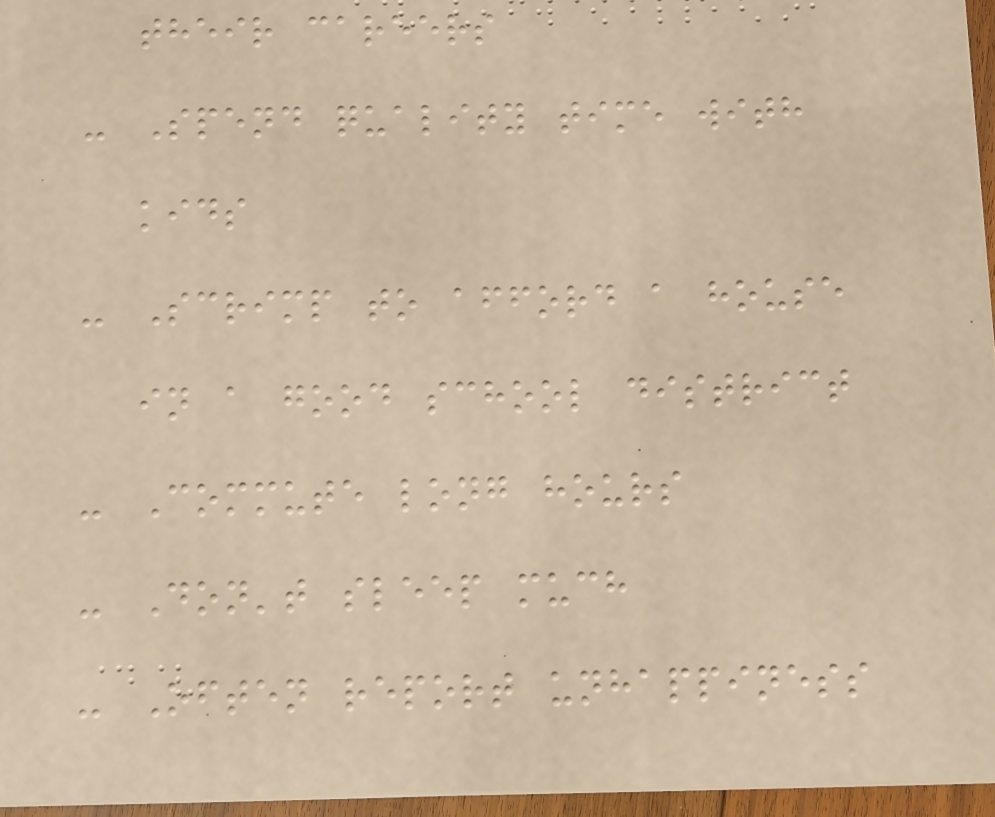their careers
- Spend quality time with
kids
- Scrimp to afford a house
in a good school district
- Commute long hours
- Don't sleep much
- Often report unhappiness
